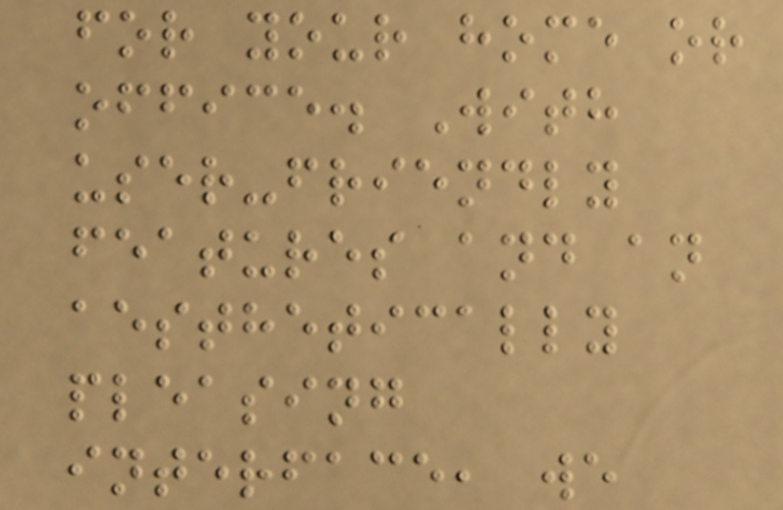for your home or
office. With
user-friendly
features and an
aesthetically
pleasing
interface, we
